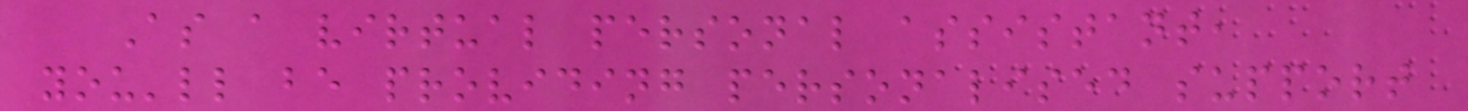As a virtual personal assistant,
you'll be providing personalised support
